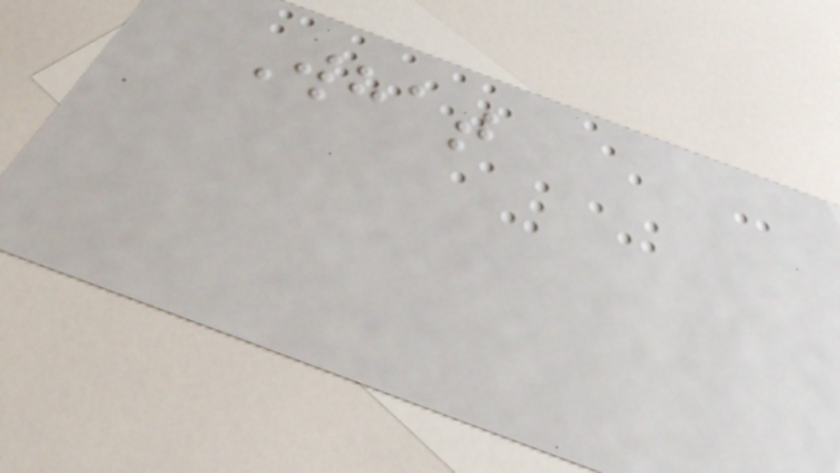What
